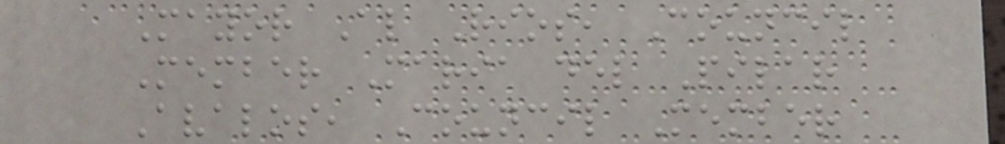Mayor Al Rios, Council
Member Maria del Pilar
Avalos, Council Member
